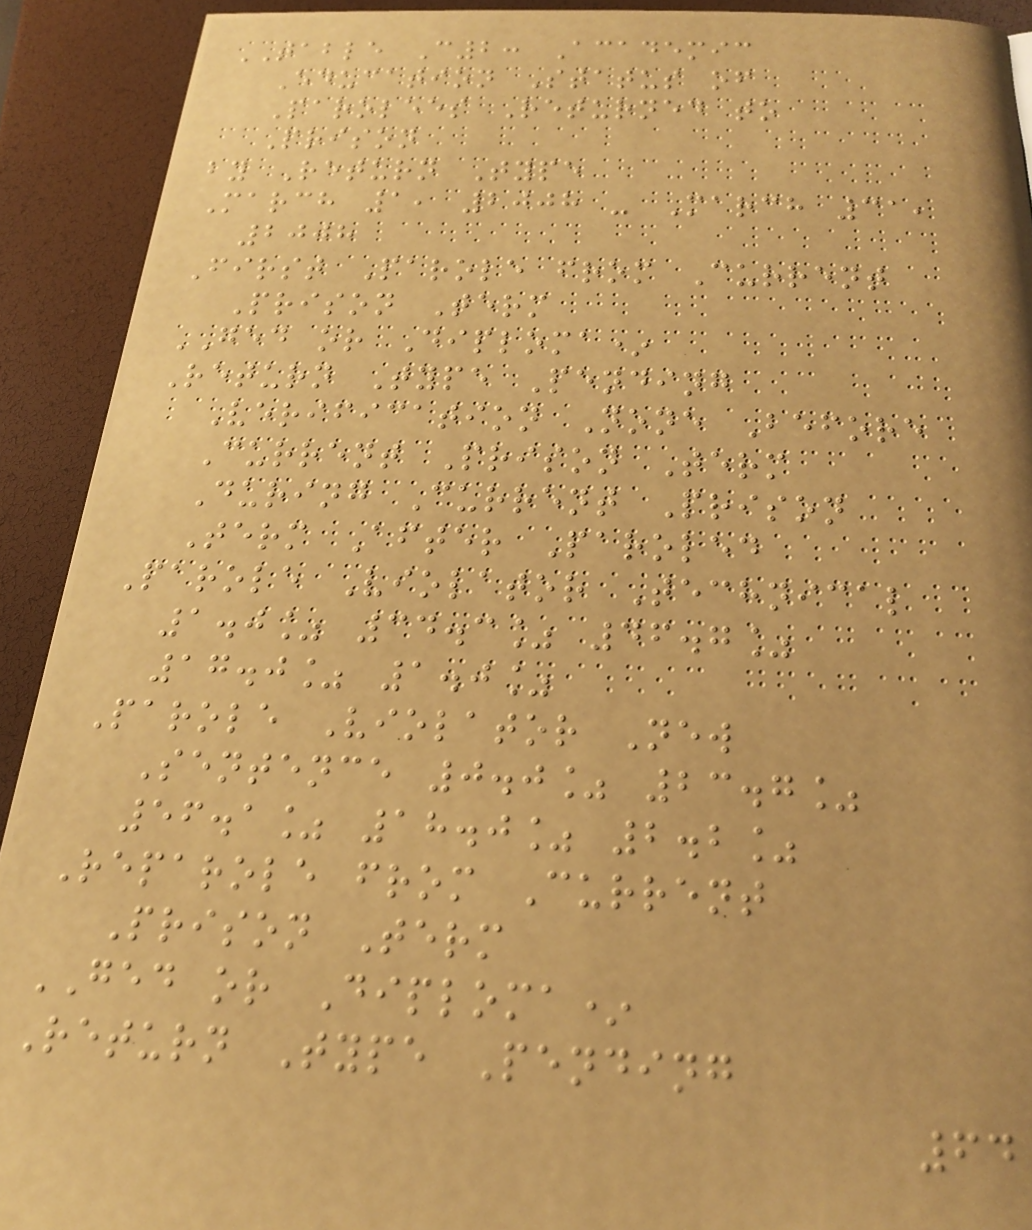TABLE C2: Academic
Education Status of
Parolees Returned to
Prison
by Return Type
March 1, 2008 - March 31,
2008
First Parole from Current
Prison Term
GED or Diploma*
Return Type Pending
Verification None Before
Current Prison Term
During Current Prison
Term After Paroled
Parole Violator Technical
1.0% 34.3% 46.7%
17.0% 1.0%
Parole Violator New
Sentence 0.0% 23.7%
56.1% 18.0% 2.2%
Reparole from Current
Prison Term
GED or Diploma*
Return Type Pending
64
